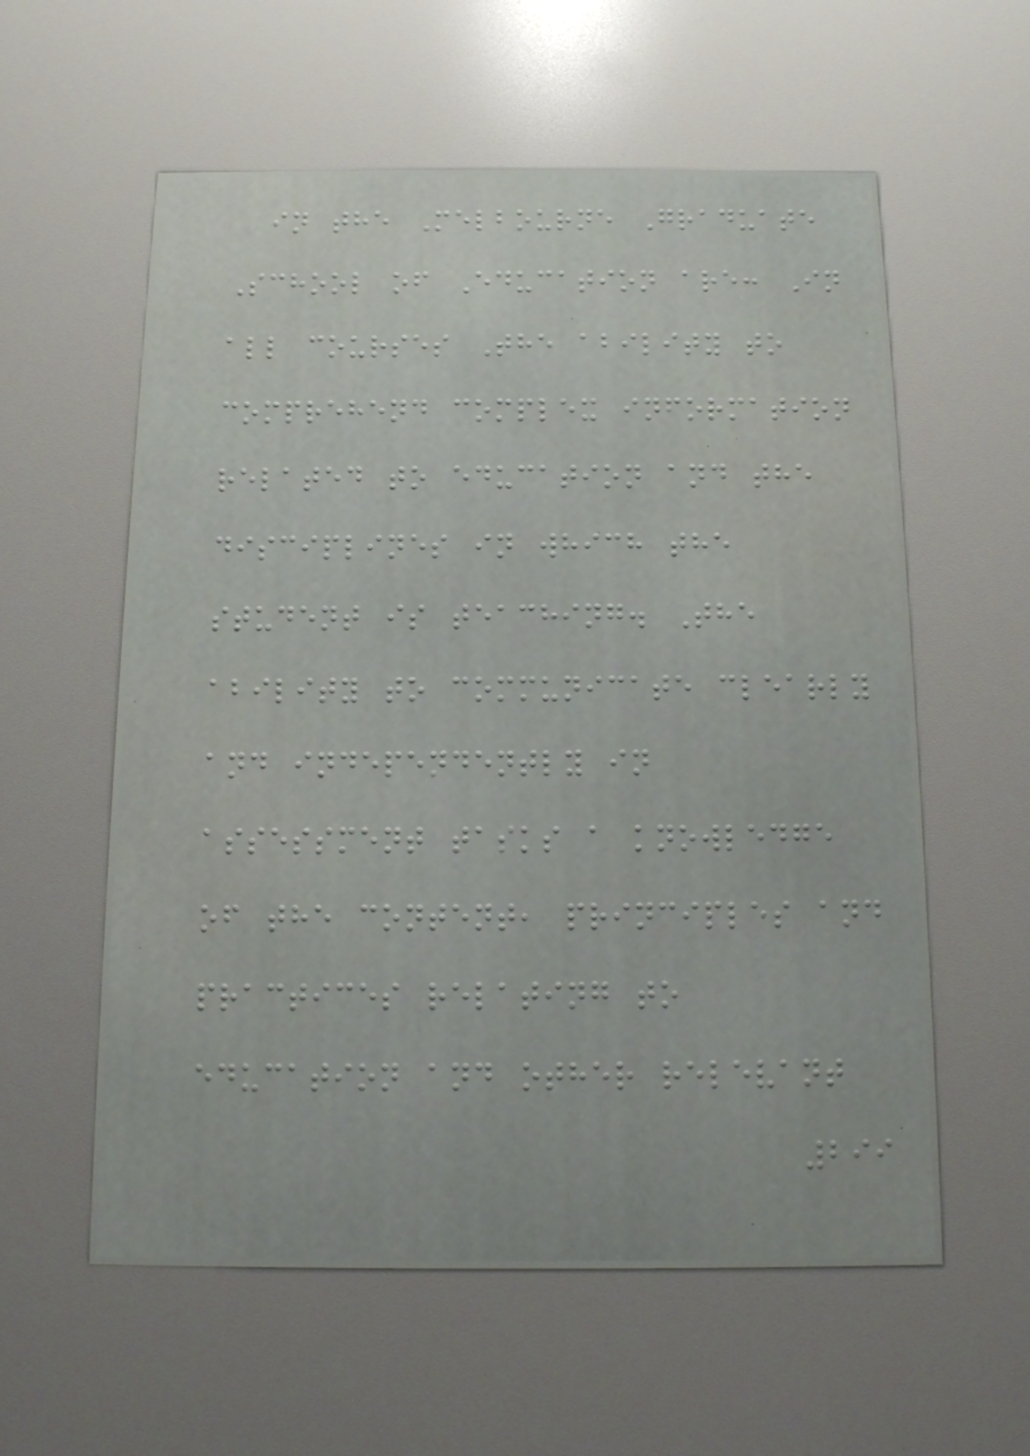in the Melbourne Graduate
School of Education are: In
all courses The ability to
comprehend complex information
related to education and the
disciplines in which the
student is teaching. The
ability to communicate clearly
and independently in
assessment tasks a knowledge
of the content, principles and
practices relating to
education and other relevant
299
